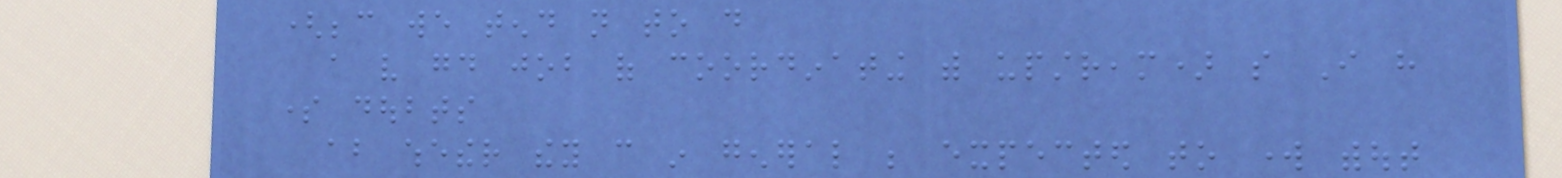(because we tend not to do
a very good job of coordinating with upstream) so I have
some doubts
about whether they can in general be expected to work without
